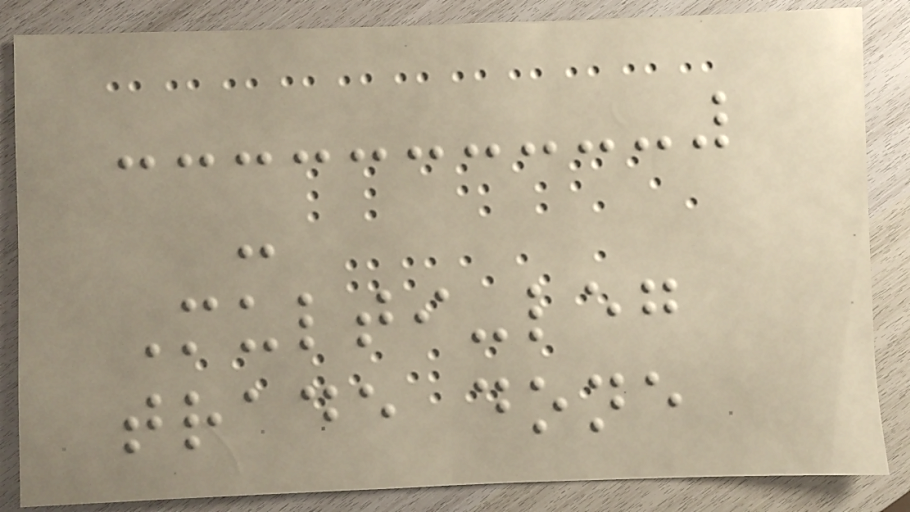-
Multi-leg
trade done
